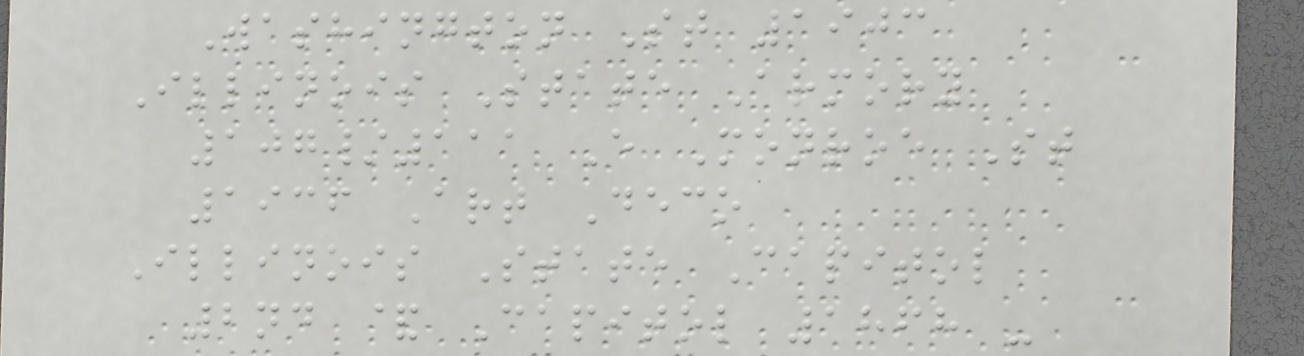Washington St 1903
Illinois State Armory
107/111 E Monroe St
1936 Art Deco
Illinois State Capitol
2nd & Capitol 1868 -
